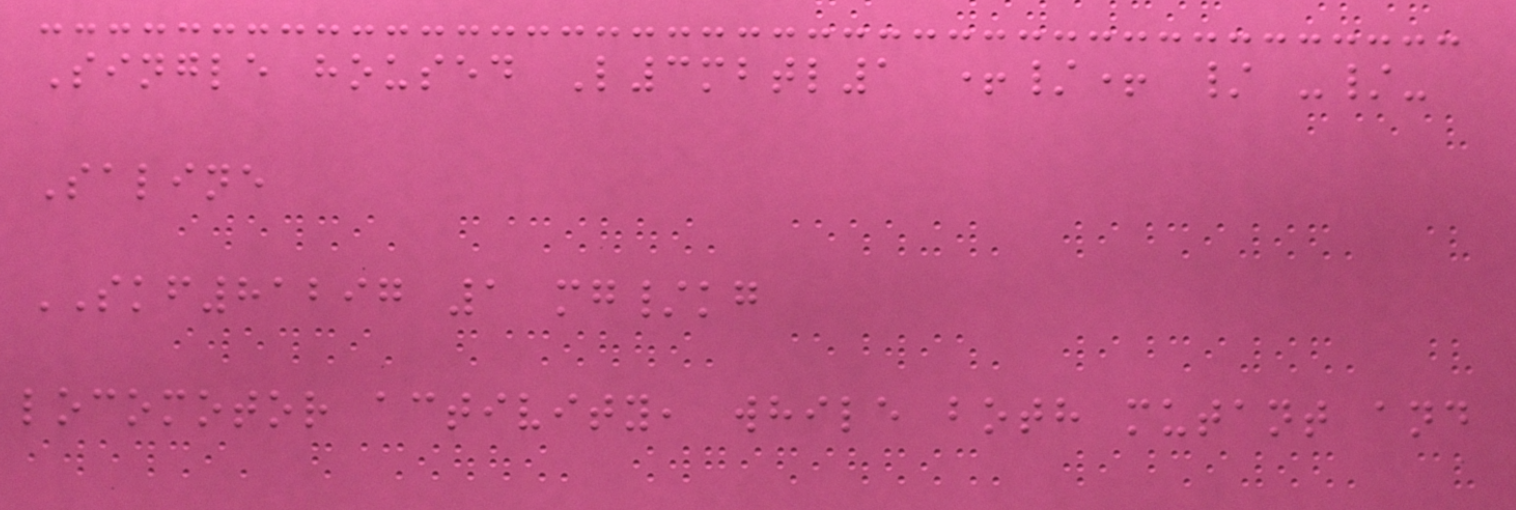Single housed L3mbtl1 +/+ / -/-
Saline
SKF81297 1 mg/kg
locomotor activity, while both mutant and
